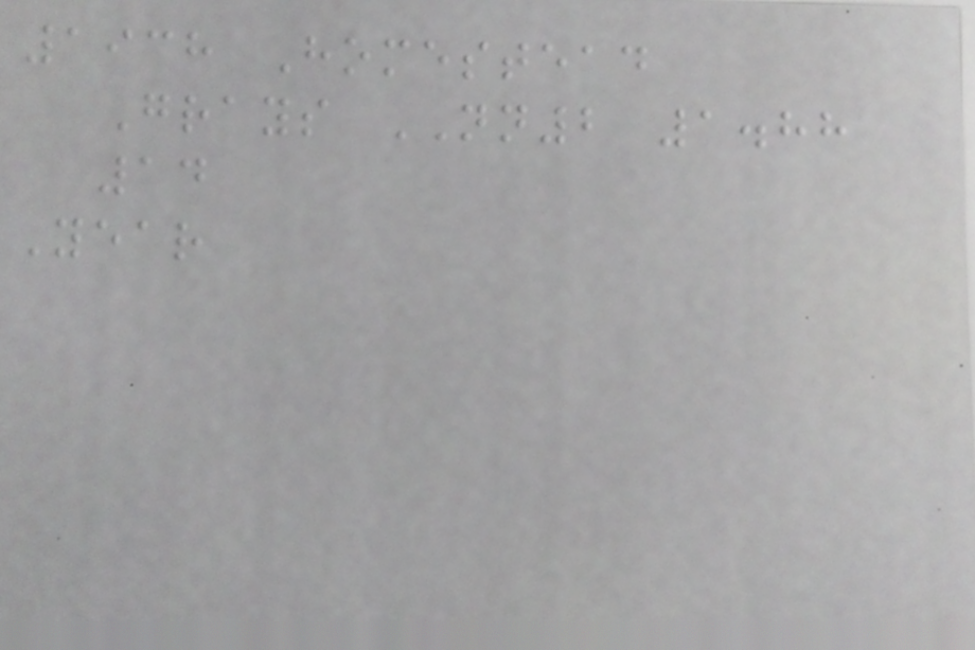1938 Homestead
Grays NN2 1.88
14
Year
